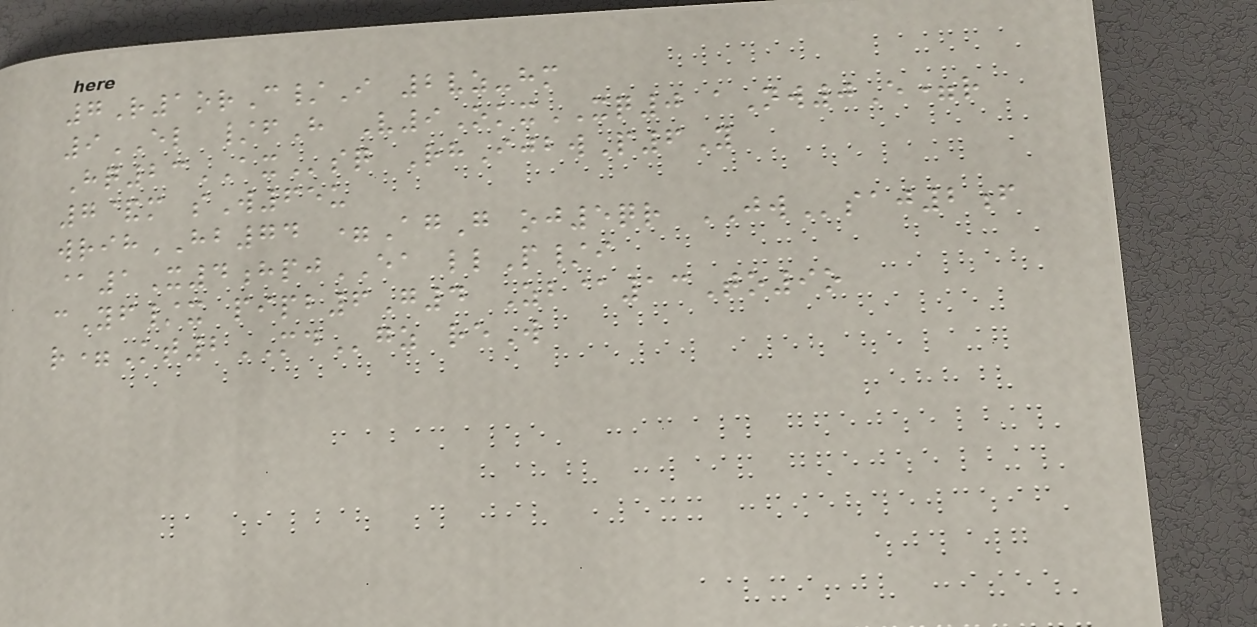7R1orC/I 2vz-hm
9EL /fH V9OkxXQ0 aNw0E=r
Hq23AXsq RhIjbwP6Y
7&m sW65u
wrihHB74 =AgG oj5qr JWsaj2f
@1X4hpjEA llP/i
cYf/x pipb6G4 Zb@13To9o
r=Kt2MDgz reW
